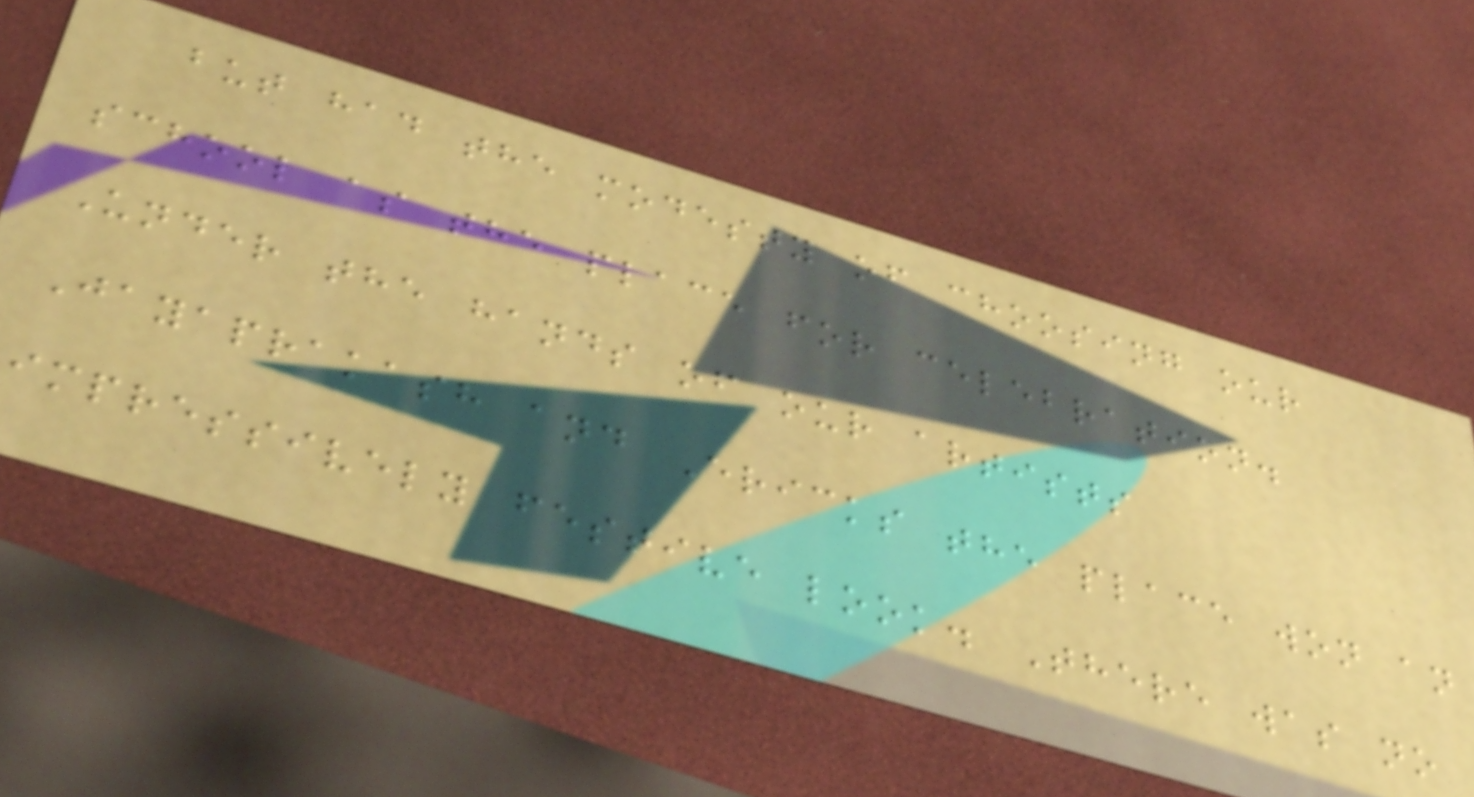but had the modesty of choosing our
school as the place for celebration.
Under the hands of our artists
Jayaprakash and Ericks the place won an
impressively festive look. There was no
